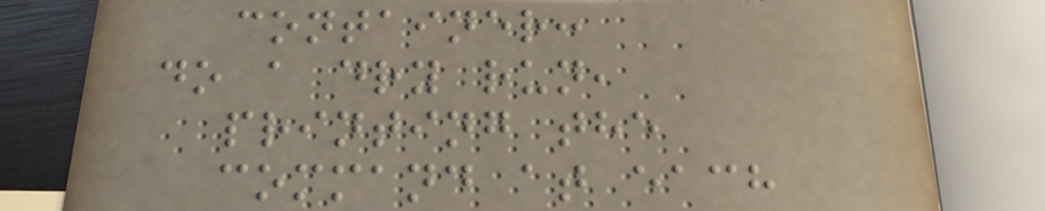container:
do a dry run,
printing the
command at each
